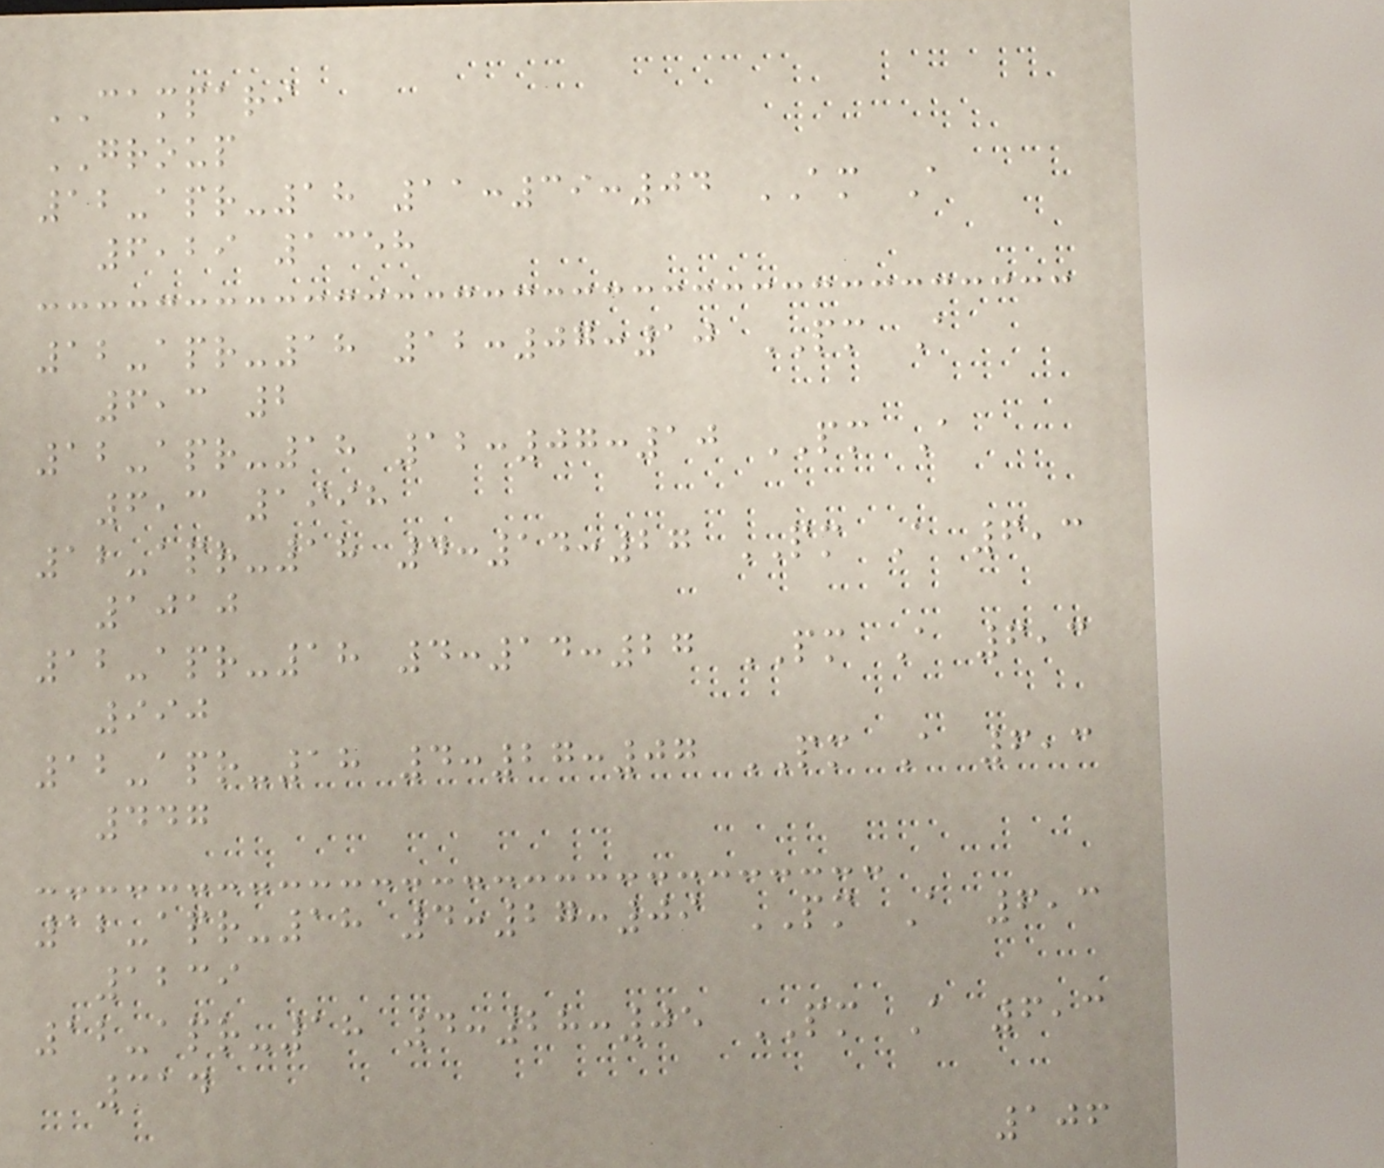CAMPARI
GROUP
12-apr-18 11:39:04 AM A
6,29 1358
12-apr-18 12:07:10 PM A
6,3 2
12-apr-18 12:07:10 PM A
6,3 1998
12-apr-18 4:14:27 PM A 6,3
1010
12-apr-18 4:14:27 PM A 6,3
990
12-apr-18 4:27:07 PM A 6,3
447
12-apr-18 4:27:09 PM A 6,3
1239
12-apr-18 4:28:05 PM A 6,3
314
106
